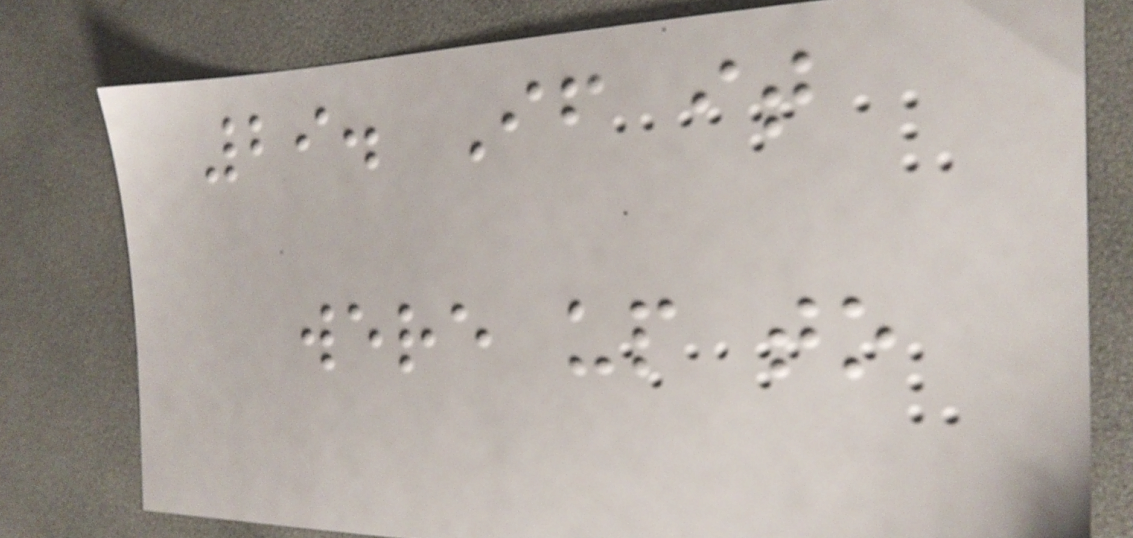29. If it
were up to
